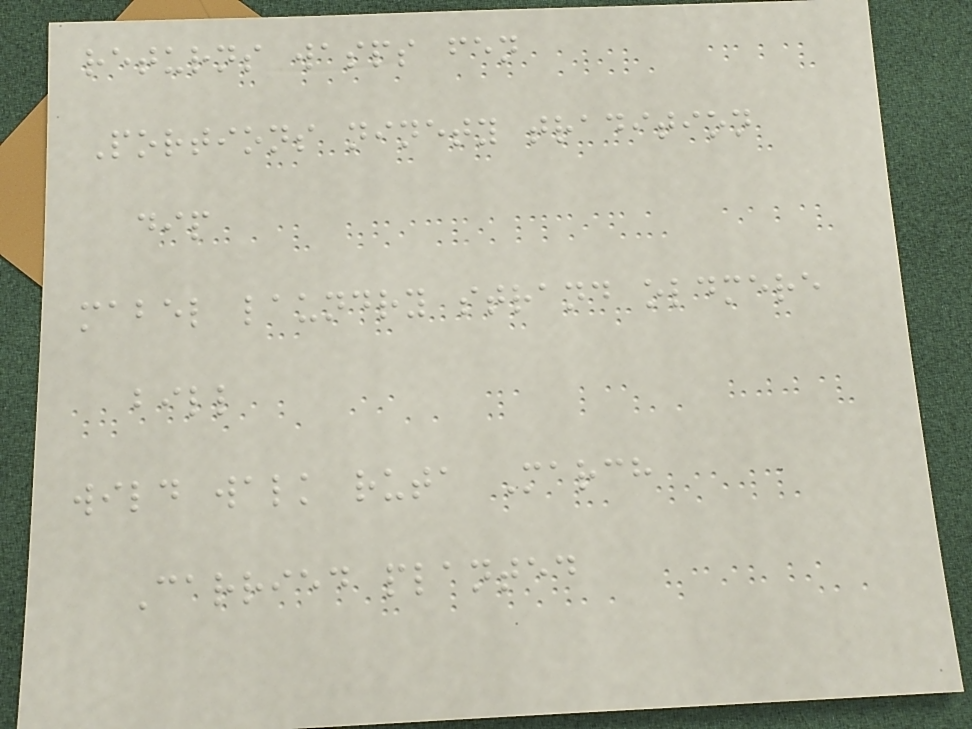returns wasps fen
Portions ninety tradition
dip
mabel laundry strand oldmere
bill
wild walk ruta March
Carried planted
